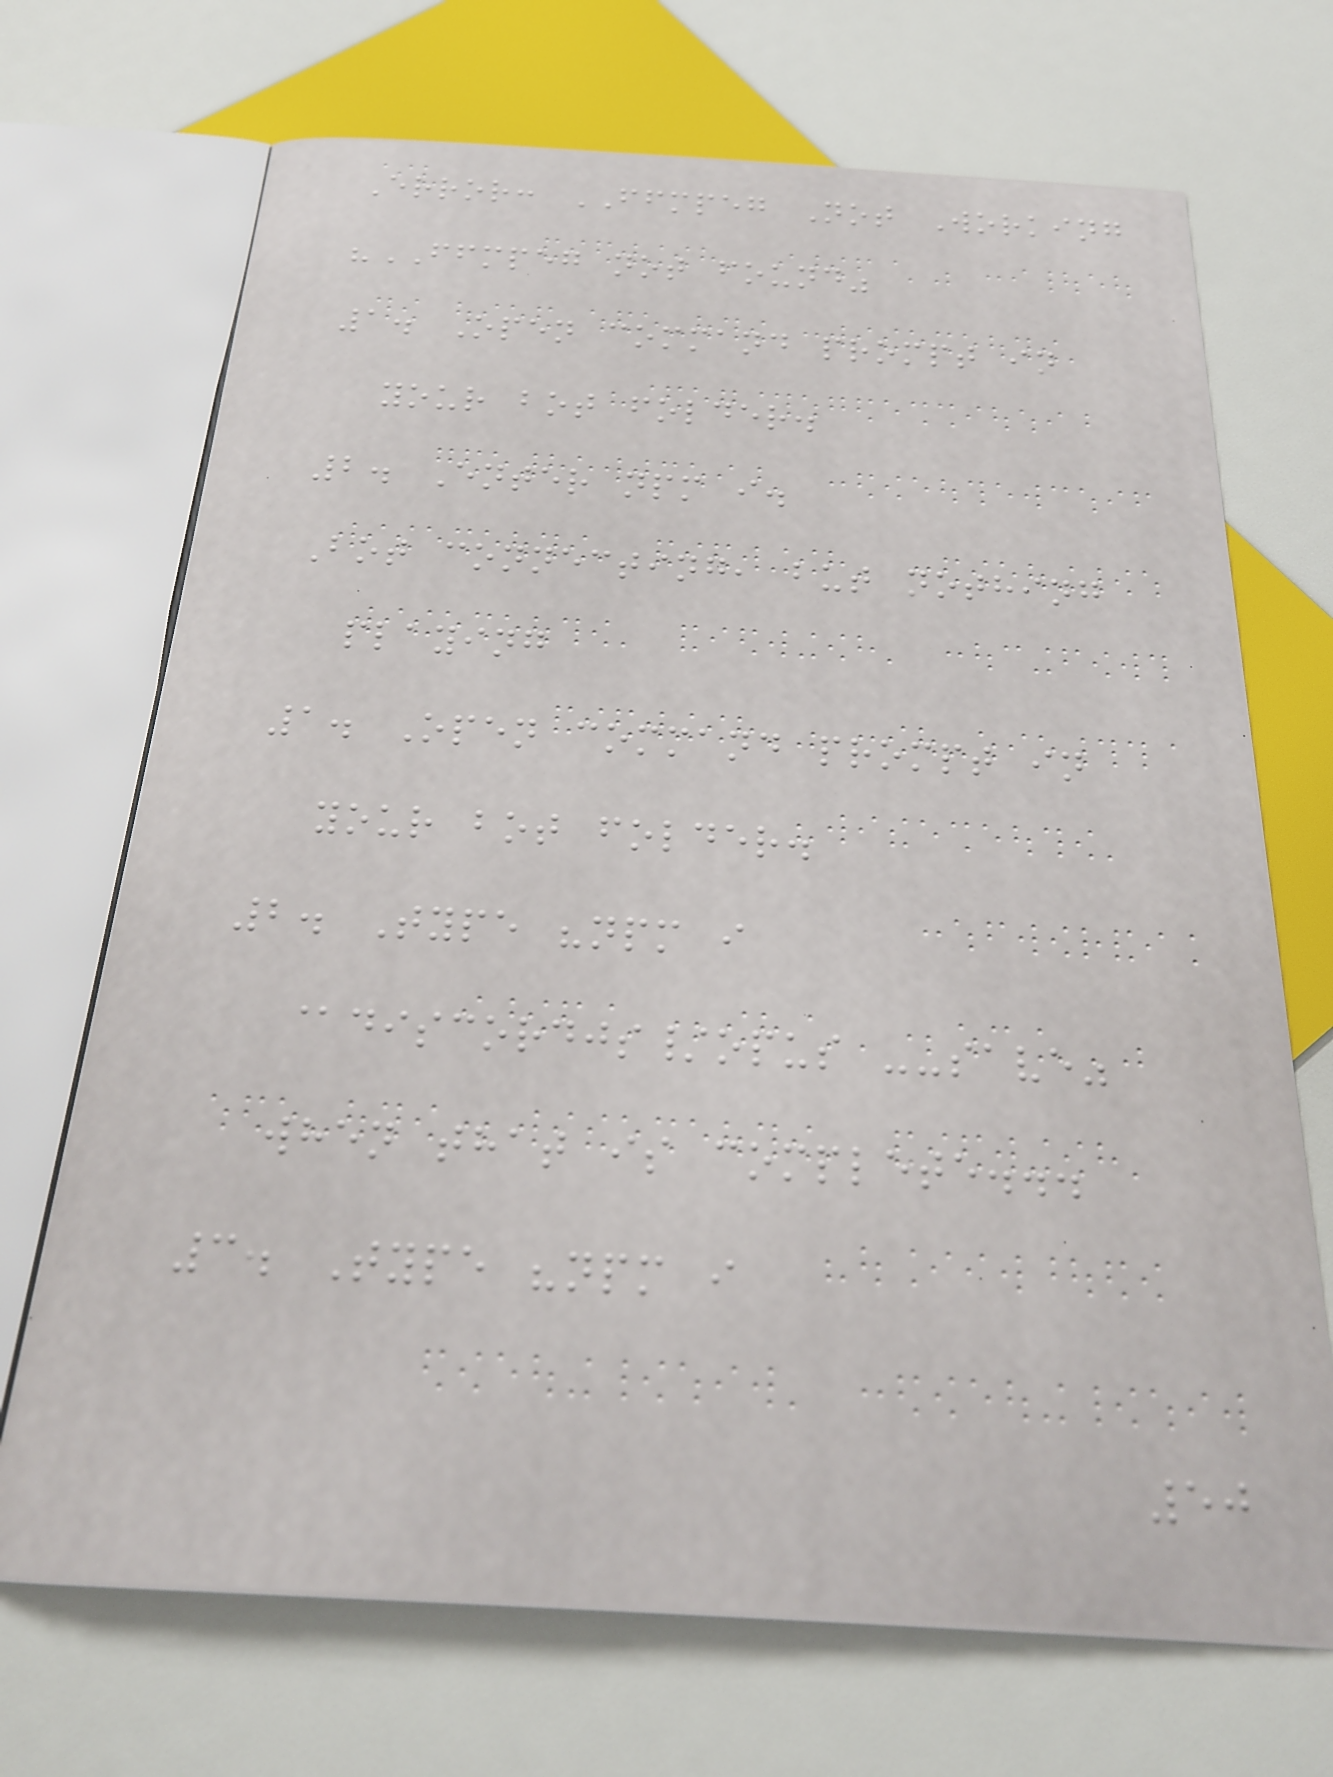Error: FFMPEG Not Working
"FFMPEG not found"
1. Open command prompt in
your bot folder.
2. Enter npm i.
Bot connecting, but nothing
playing
1. Open command prompt in
your bot folder.
2. Type "npm i
@discordjs/opus --save"
when that is complete...
3. Type "npm i
50
